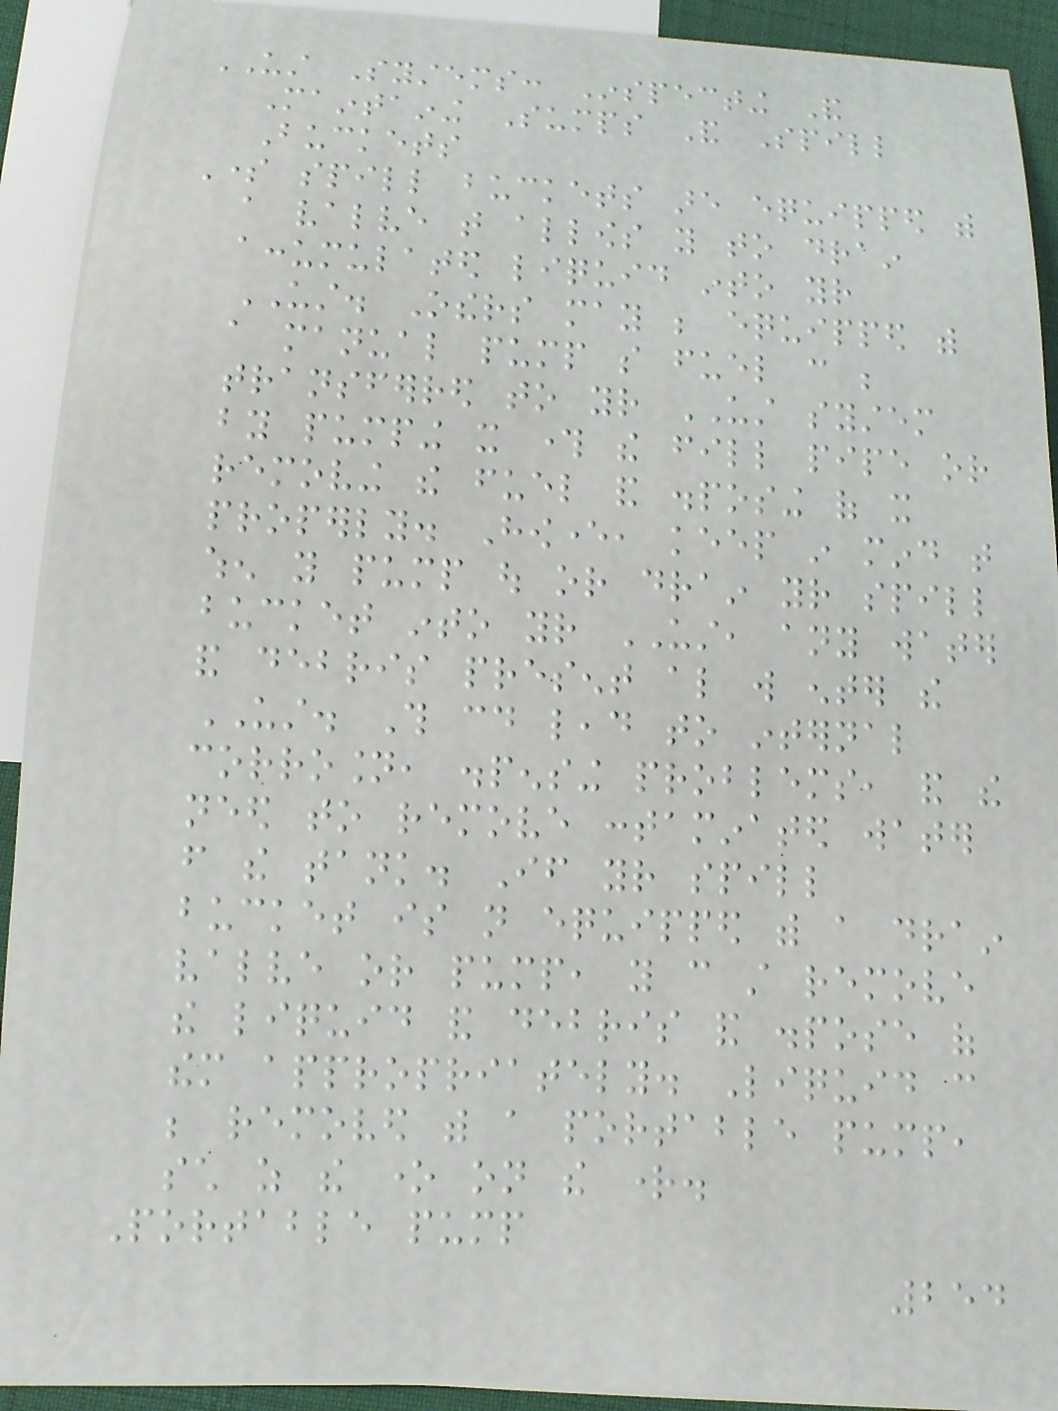UST Systems: Inspecting And
Maintaining Sumps And Spill
Buckets
Some spill buckets are equipped with
a valve that allows you to drain
accumulated liquid into your
UST. Others may be equipped with
a manual pump so fuel can be
transferred to your UST system
by pumping it through the fill pipe or
removing the fuel and disposing of it
properly. However, keep in mind that
when you pump out or drain your spill
bucket into your UST, any water
and debris present also will enter the
UST. This could lead to internal
corrosion, dispensing problems, and the
need to remove contaminated water
from the tank. If your spill
bucket is not equipped with a drain
valve or pump, you can still remove
the liquid and debris and dispose of
them appropriately. Liquid can
be removed with a portable pump,
such as the one on the right.
Portable pump
254
